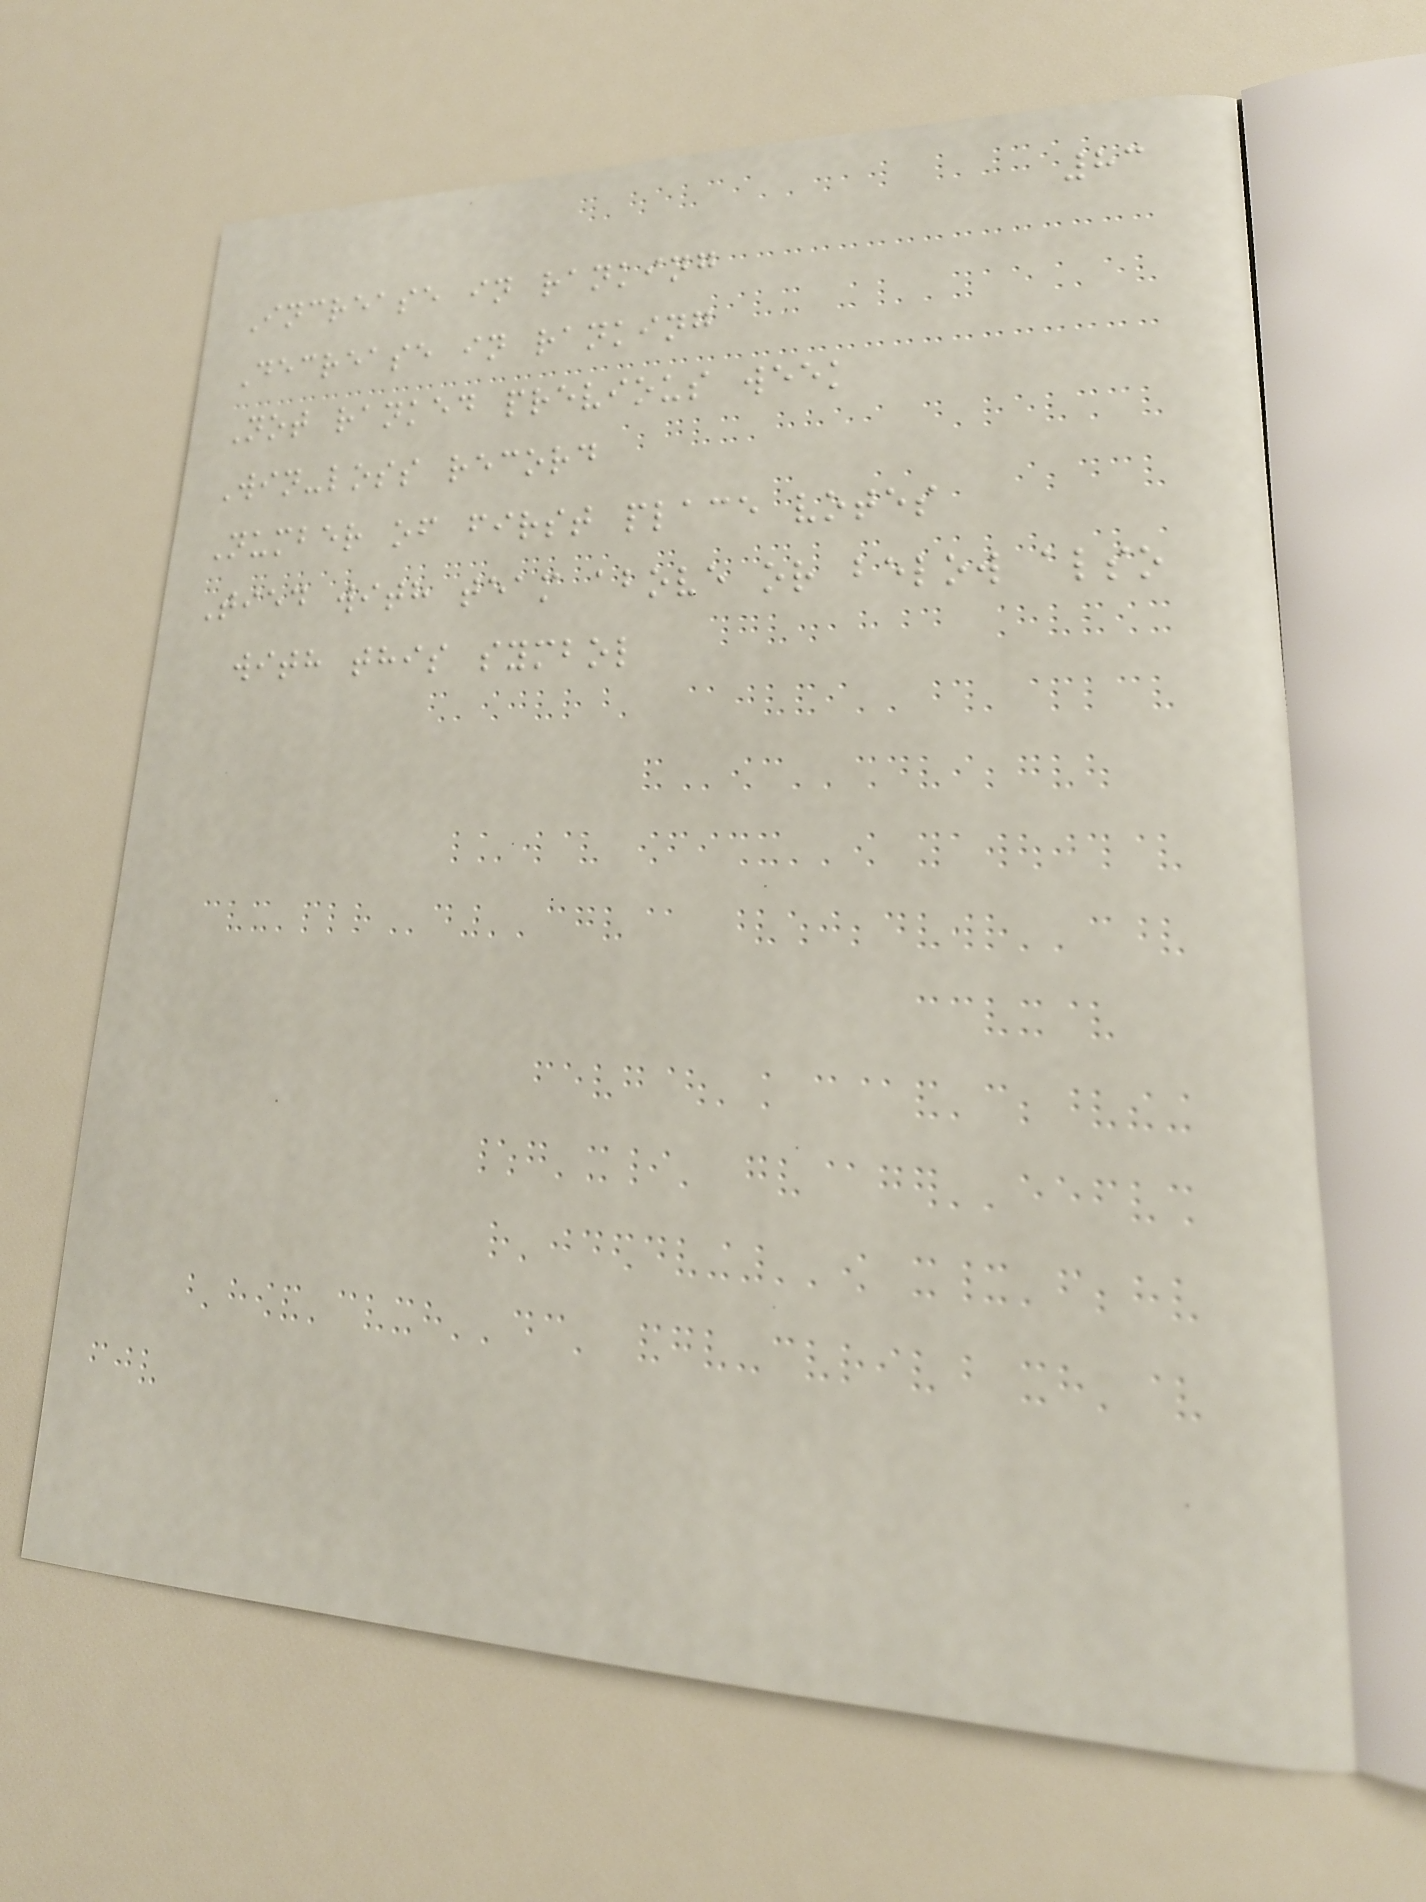83
Increase in ranking
Decrease in ranking
Not ranked previous week
Win-loss record
Number of first place votes
Tied with team above or below also
with this symbol
